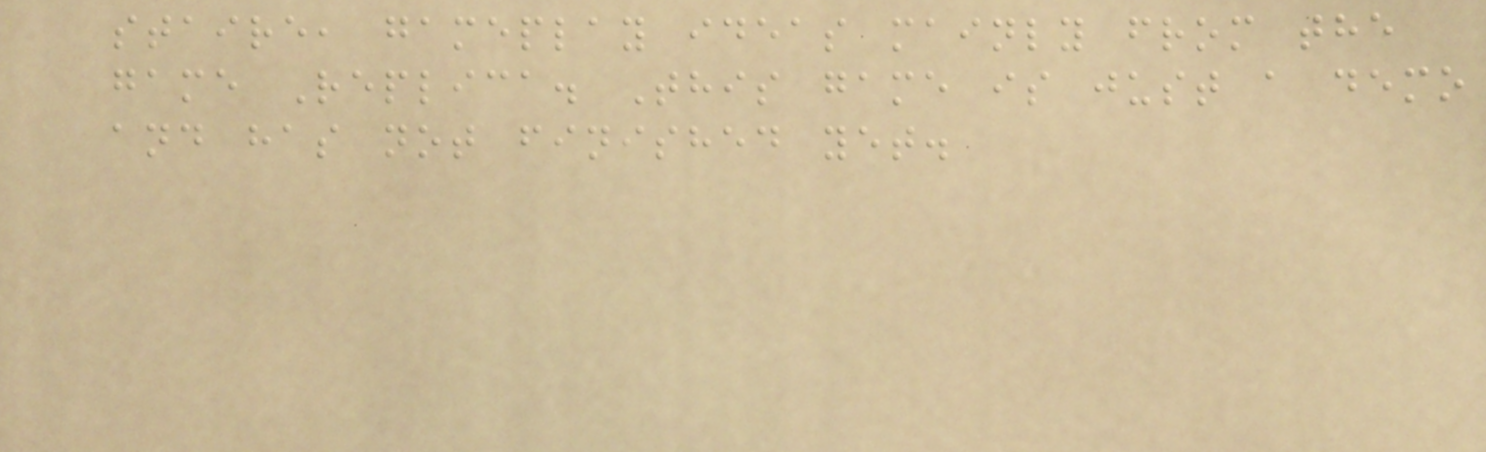staire, gameplay ideas mainly from the
game Replica. This game is just a demo
and has not finished yet.
